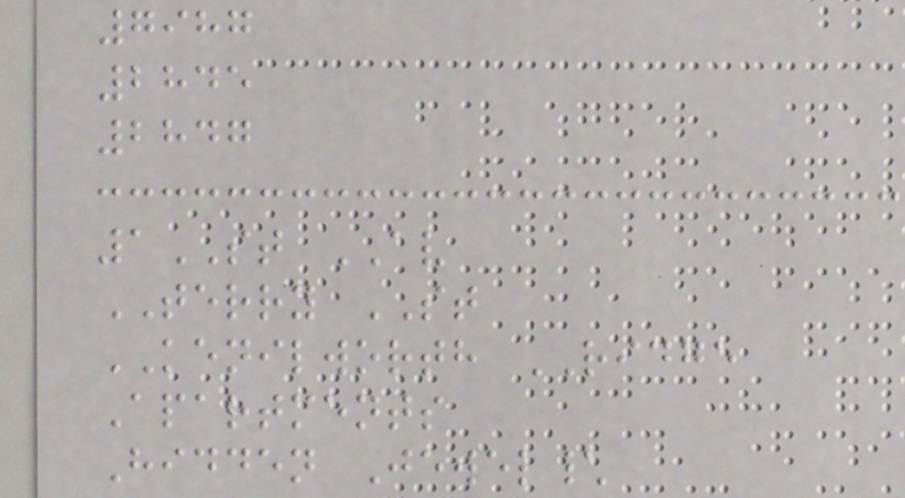7987
2845
2847
1ST AV
TERRY ST
KENILWORTH RIDGE
Apartments
Hidden Jewel\
